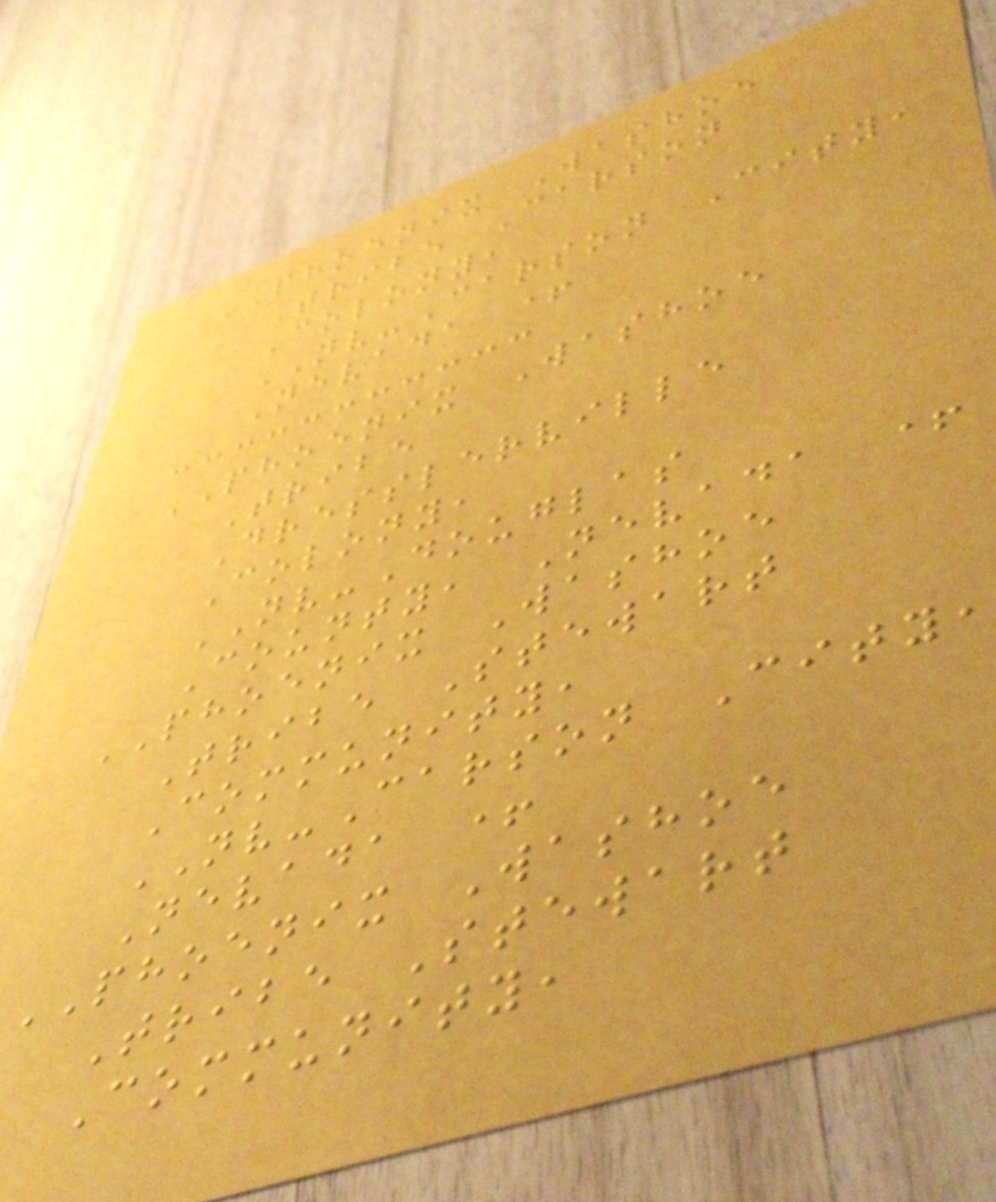PHOENIX Washoe
Tribe Carson
Colony,
NV-Carson City,
Nevada +
PHOENIX Washoe
Tribe
Dresslerville
Colony,
NV-Douglas
County, Nevada +
PHOENIX Washoe
Tribe Stewart
Community,
NV-Carson City,
Nevada +
PHOENIX Washoe
Tribe Stewart
Community,
